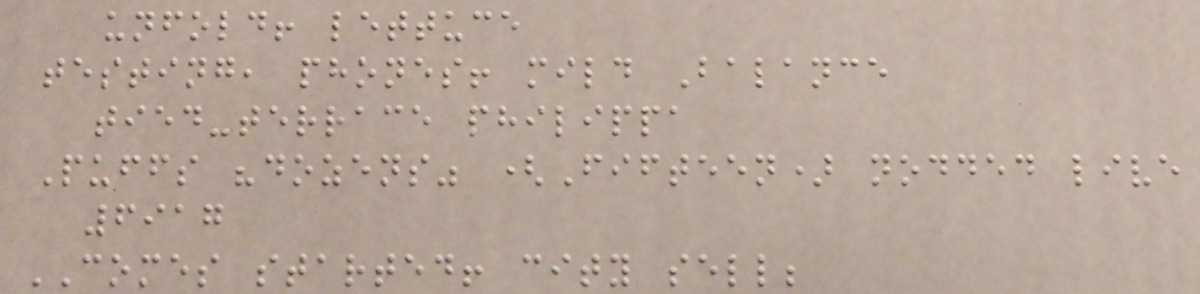unfold! lettuce
testing, phones! mild Balance
tied-terrace philippa
Puffs "dozens" (Fifteen) nodded live
6917
COMES started! city sell;
